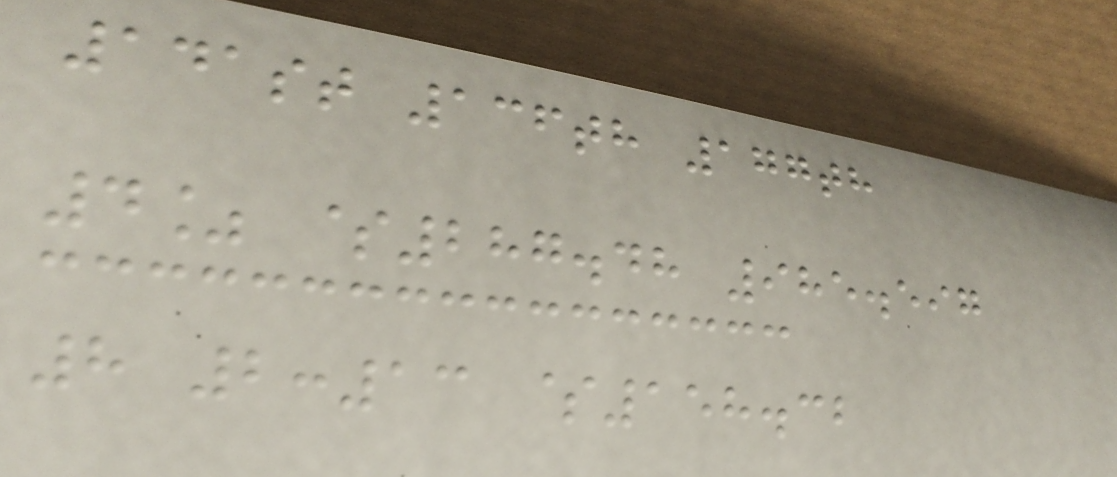141st 136th 177th
4% $287.48 985.597
8 2:13 $158.32
